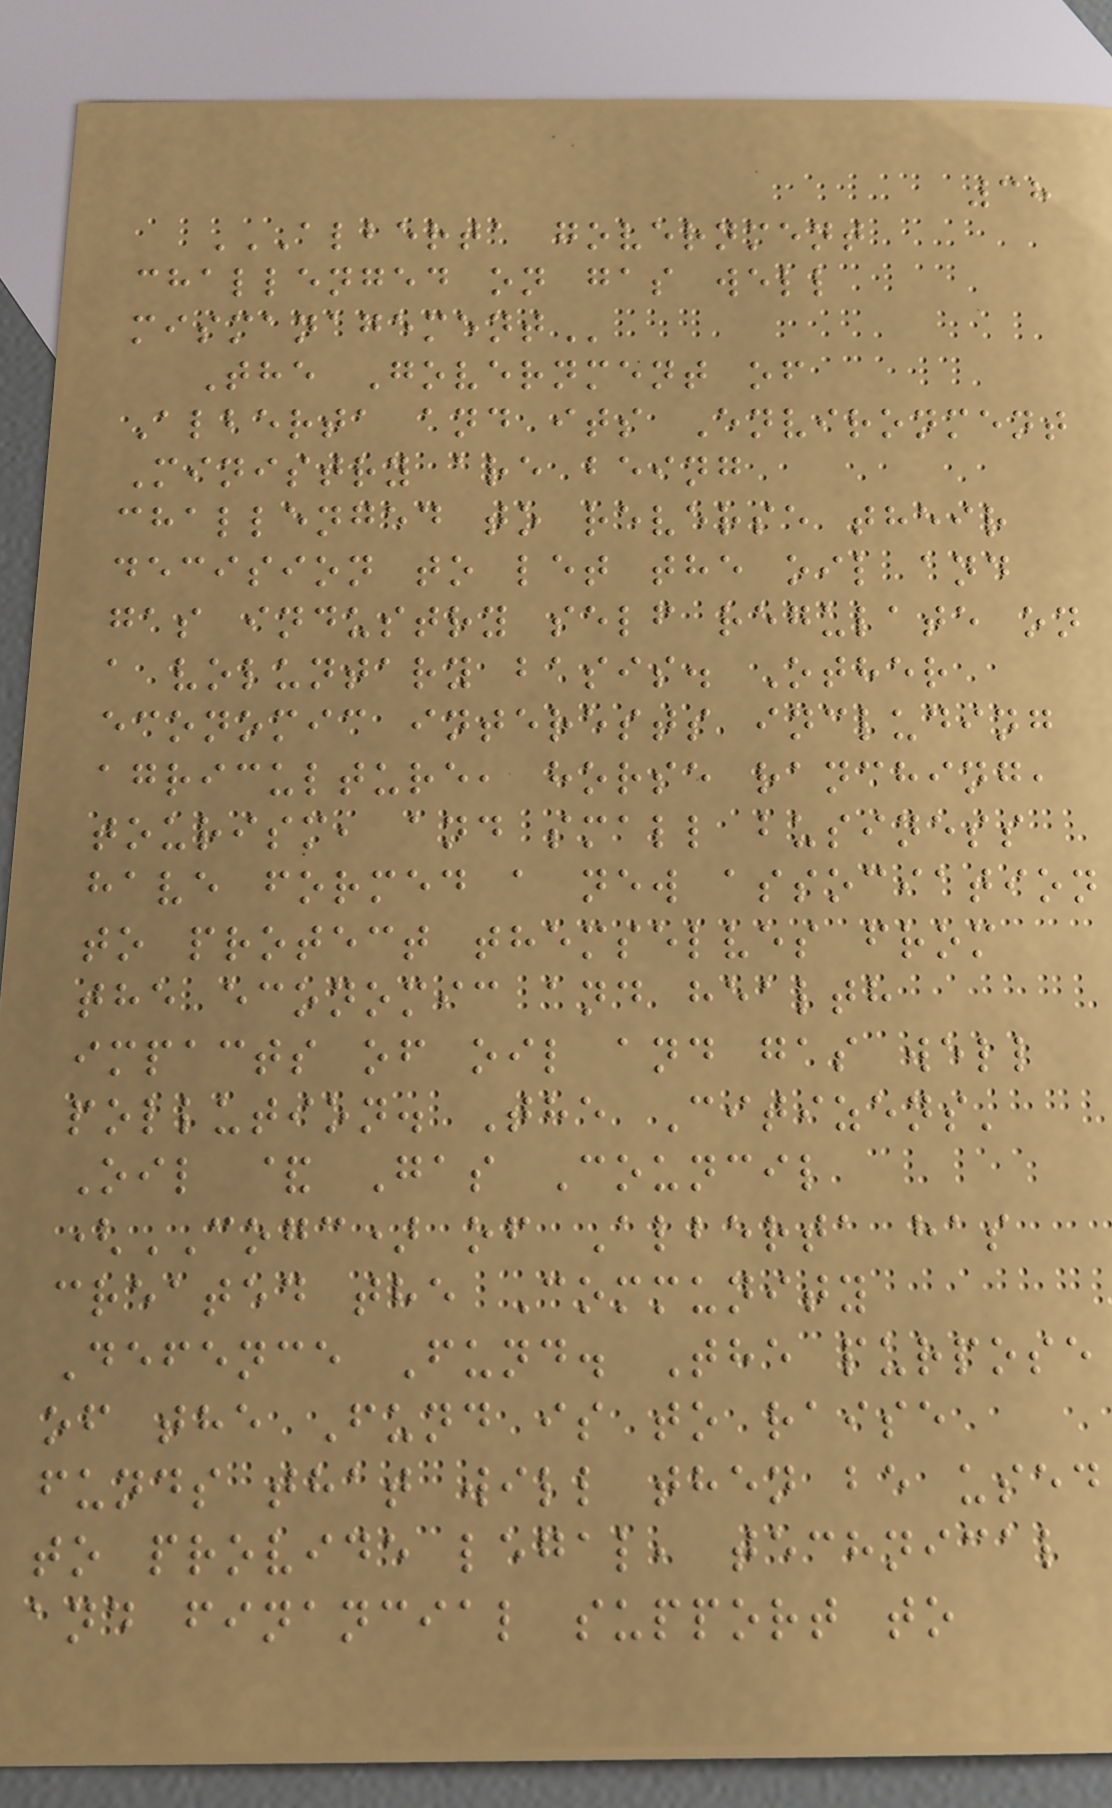38
ALBERTA GOVERNMENT
CHALLENGED ON GAS WELL
MISMANAGEMENT
The Government of
Alberta and its Environment
Ministry are being
challenged to reverse their
decision to let the oil and
gas industry self regulate on
a voluntary basis. Other
economic interests including
agriculture, horse ranching,
tourism, and small business
have formed a new association
to protect themselves from
the economic and health
impacts of oil and gas well
pollution. The Citizens'
Oil & Gas Council
(COGC) of Alberta has
created the Community
Defence Fund. The purpose
of the Fund is to raise
funds that will then be used
to provide legal, technical
and financial support to
